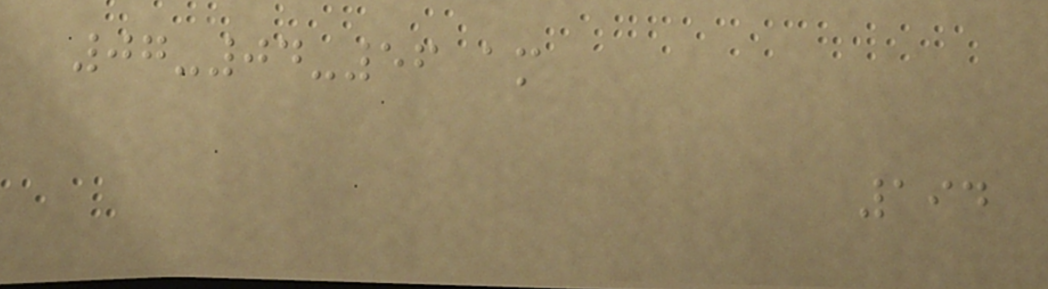07-04-56 am
194
